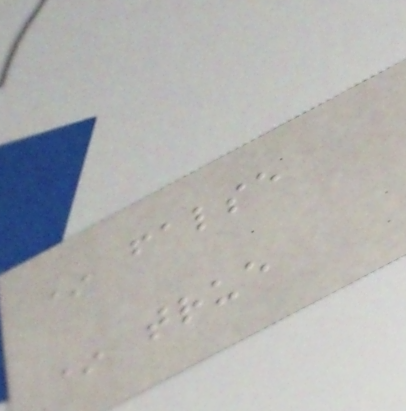* false
* true
